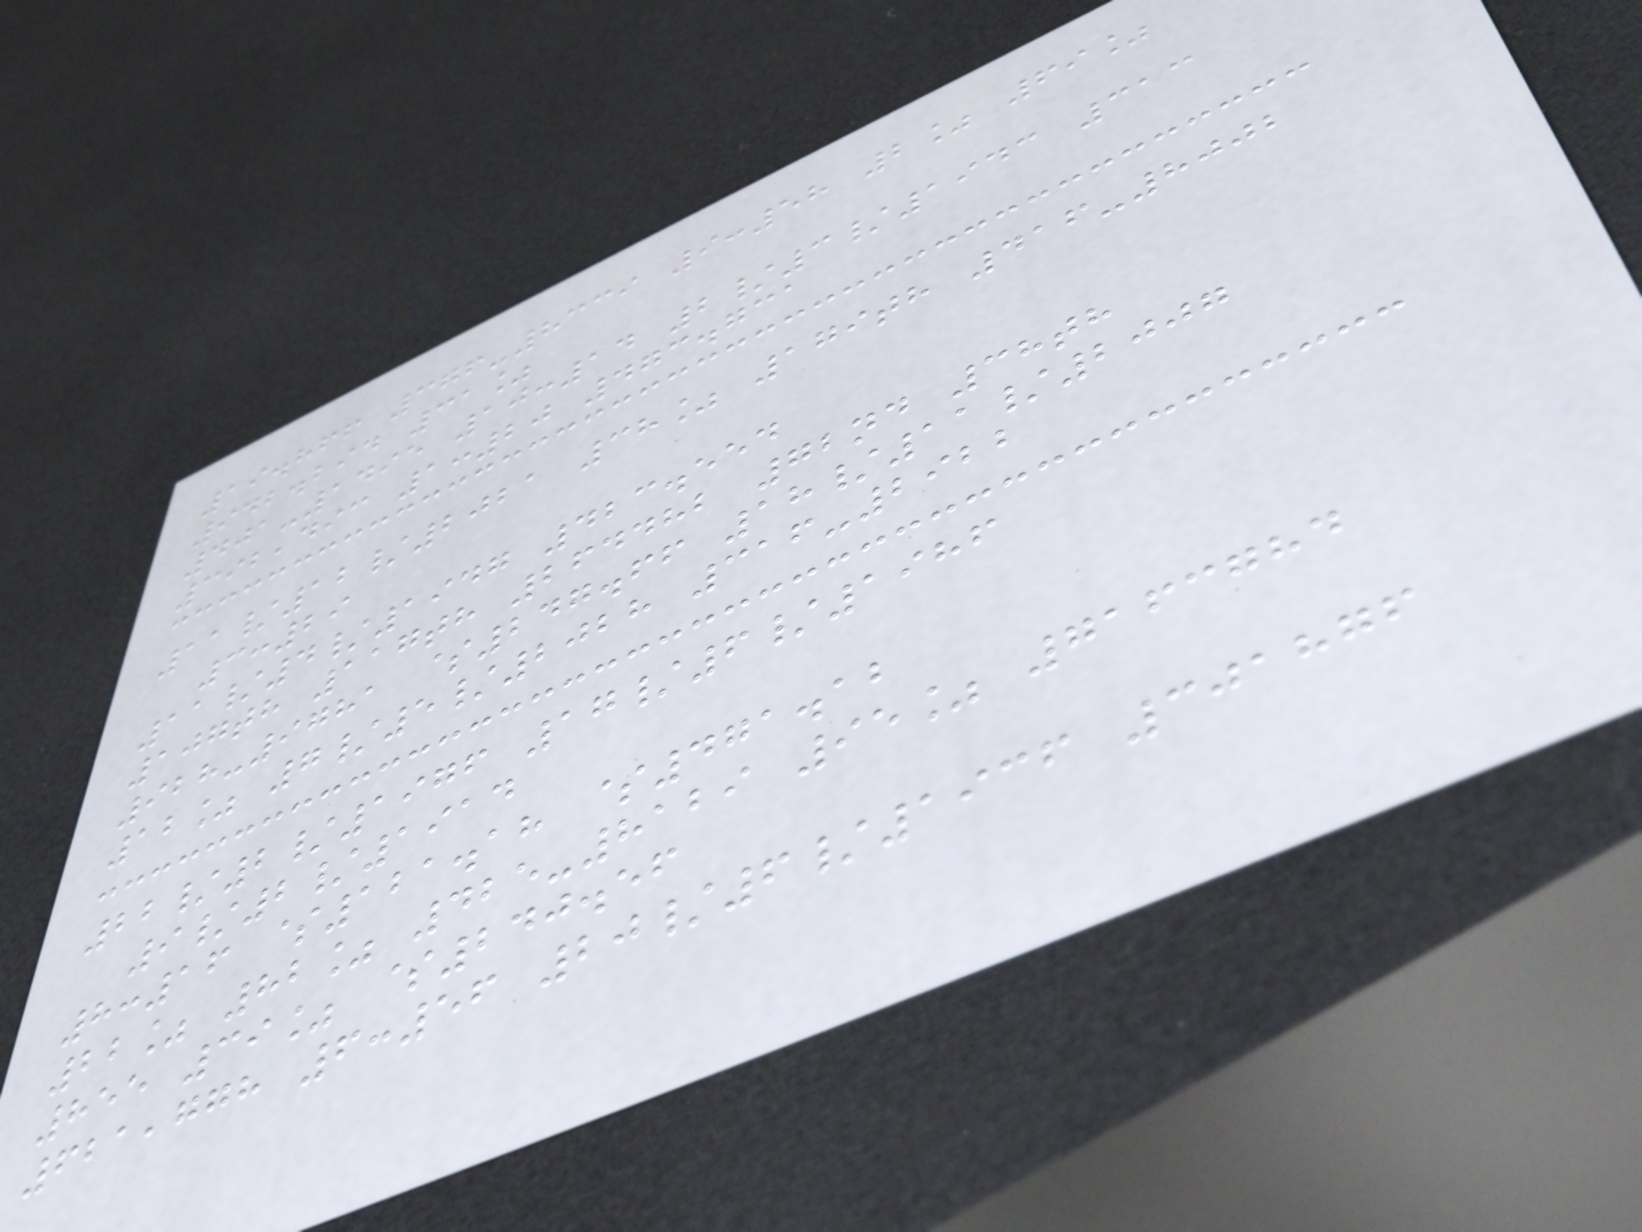19.866 376-8339 9:58 2% 69%
942.294 31%
401-1495 10:14 2/3/1943 313
392,493 1:20 473.731
11/12/2021 38% 179th 416-8002
3:29
11/4/1947 423.554
107th 117th 264482 72nd 38th
928-9781 $247.66 18/11/2007
12% 7/5/2028 316-2922
22/2/1976 17/6/1986
9/2/1914
8:16 $121.18 $471.12
22% 82% 425-8129 95% 7163784
855 39% $240.56
621,778 6:56 20/6/1936 301876
